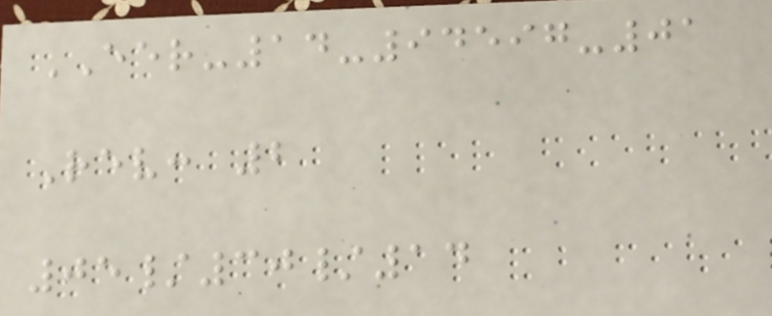EER-14-94597-01
Rev: 2
05/30/14
